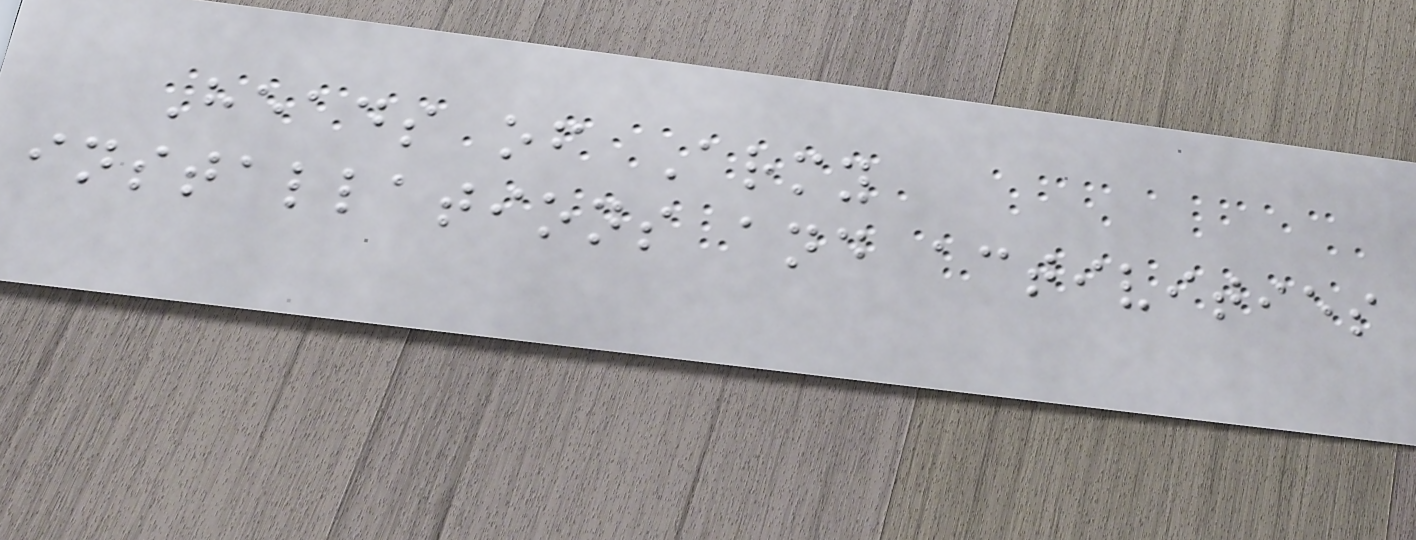Heads of Army
installations and activities
